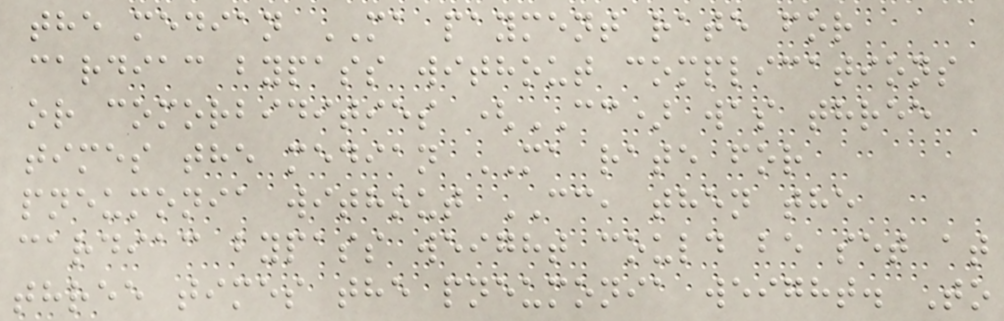the median MA payment rate for
cardiac bypass without complications
or comorbidities (CC) was three
times the median MA rate for
pneumonia without CC, then the
cardiac bypass weight could be set at
three times the pneumonia weight. To
